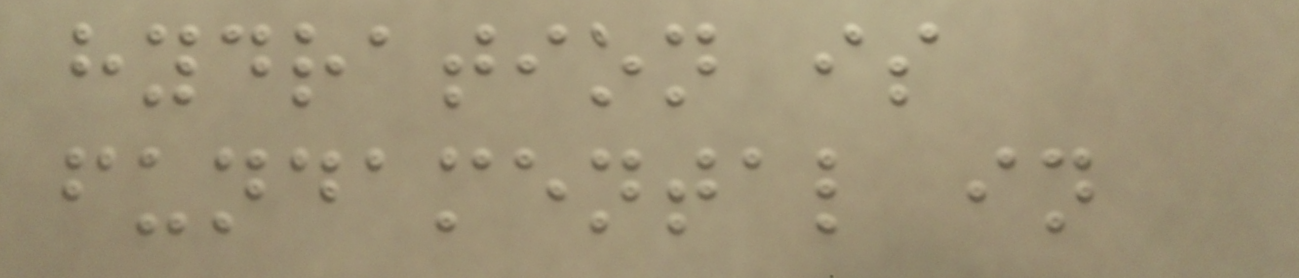hydration is
fundamental in
